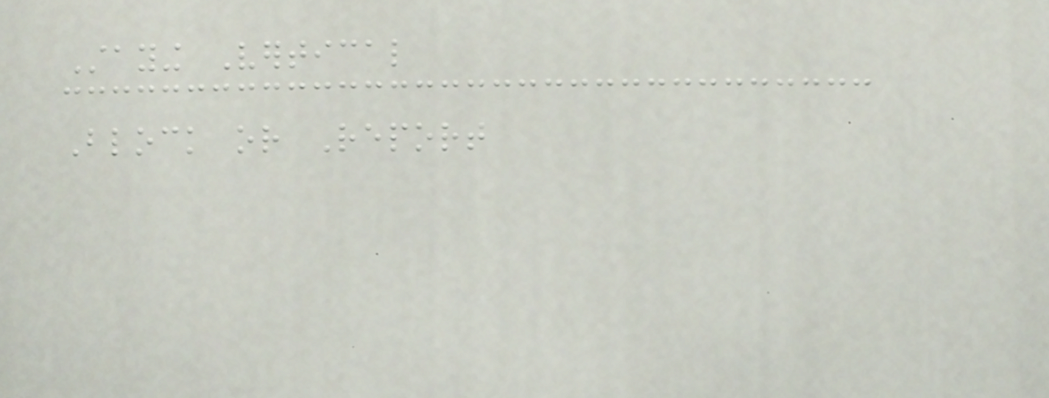Staying Vertical
Block or Report
